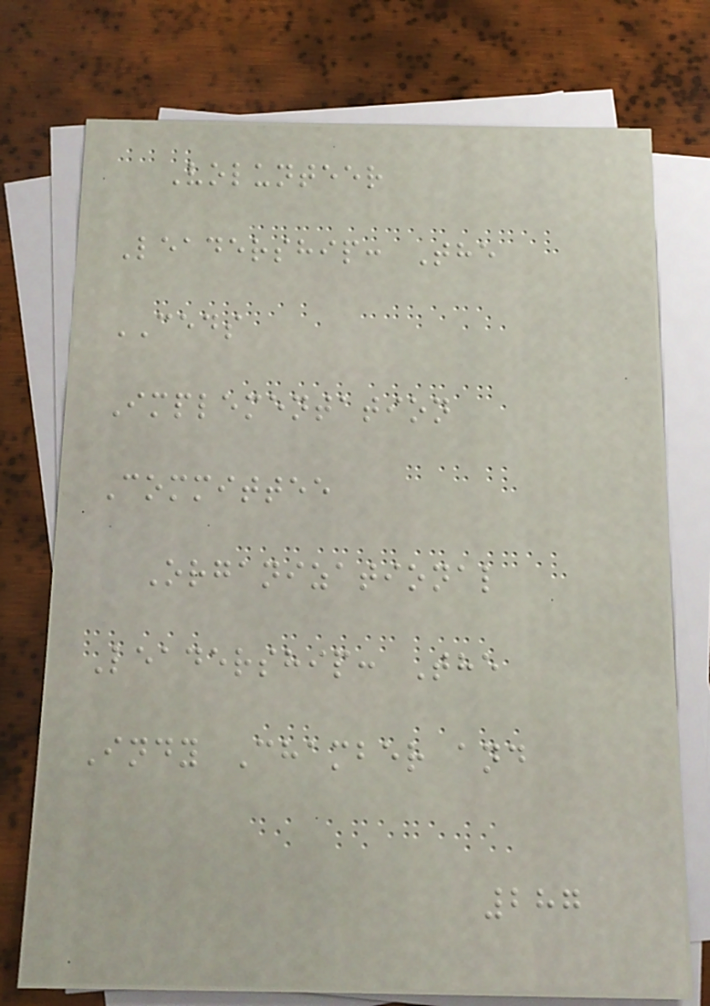Volunteer
Leadership: The
CEDS
Implementation
Committee
Organizational
Leadership: The
Indy Chamber and
287
